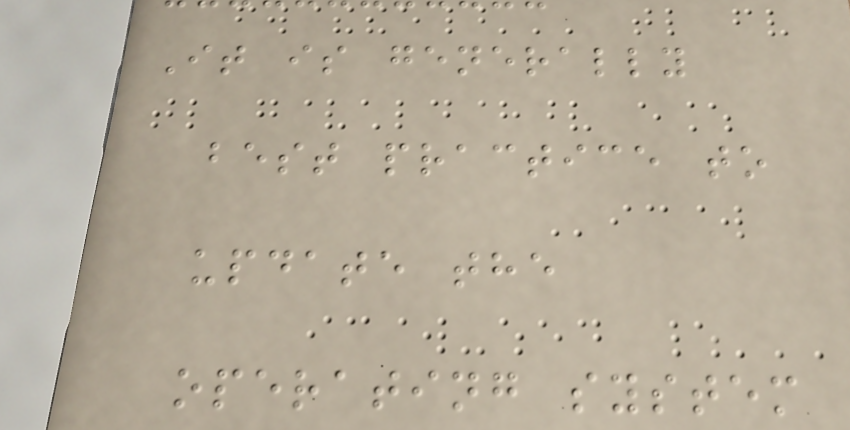It is generally
best practice to
update the
operating system
